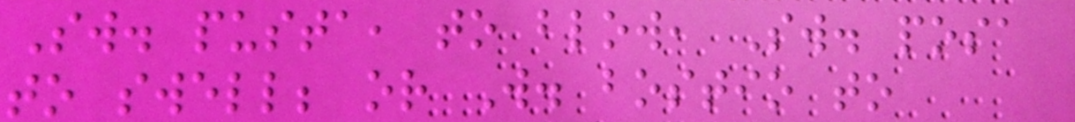Sw. pusta, to blow, Sw. posa
to swell; or W. bostio to
